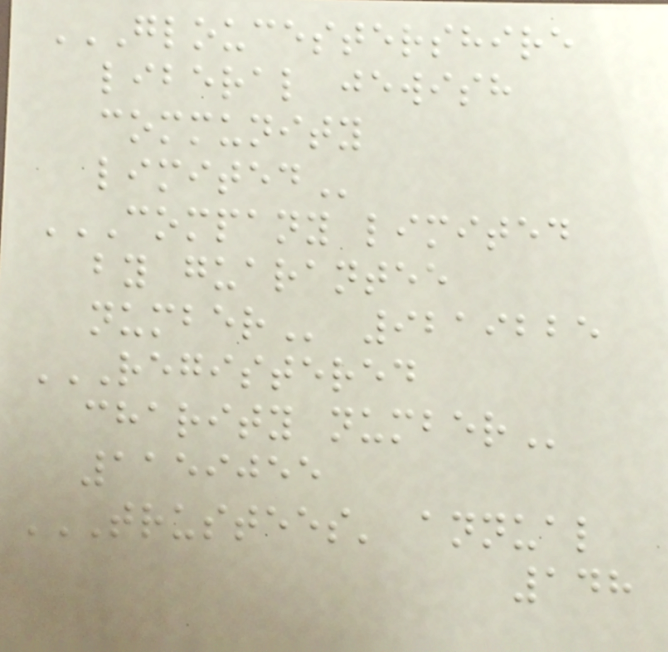GLOUCESTERSHIRE
LIBERAL JEWISH
COMMUNITY
LIMITED
COMPANY LIMITED
BY GUARANTEE
NUMBER 9219225
REGISTERED
CHARITY NUMBER
1159055
TRUSTEES' ANNUAL
148
